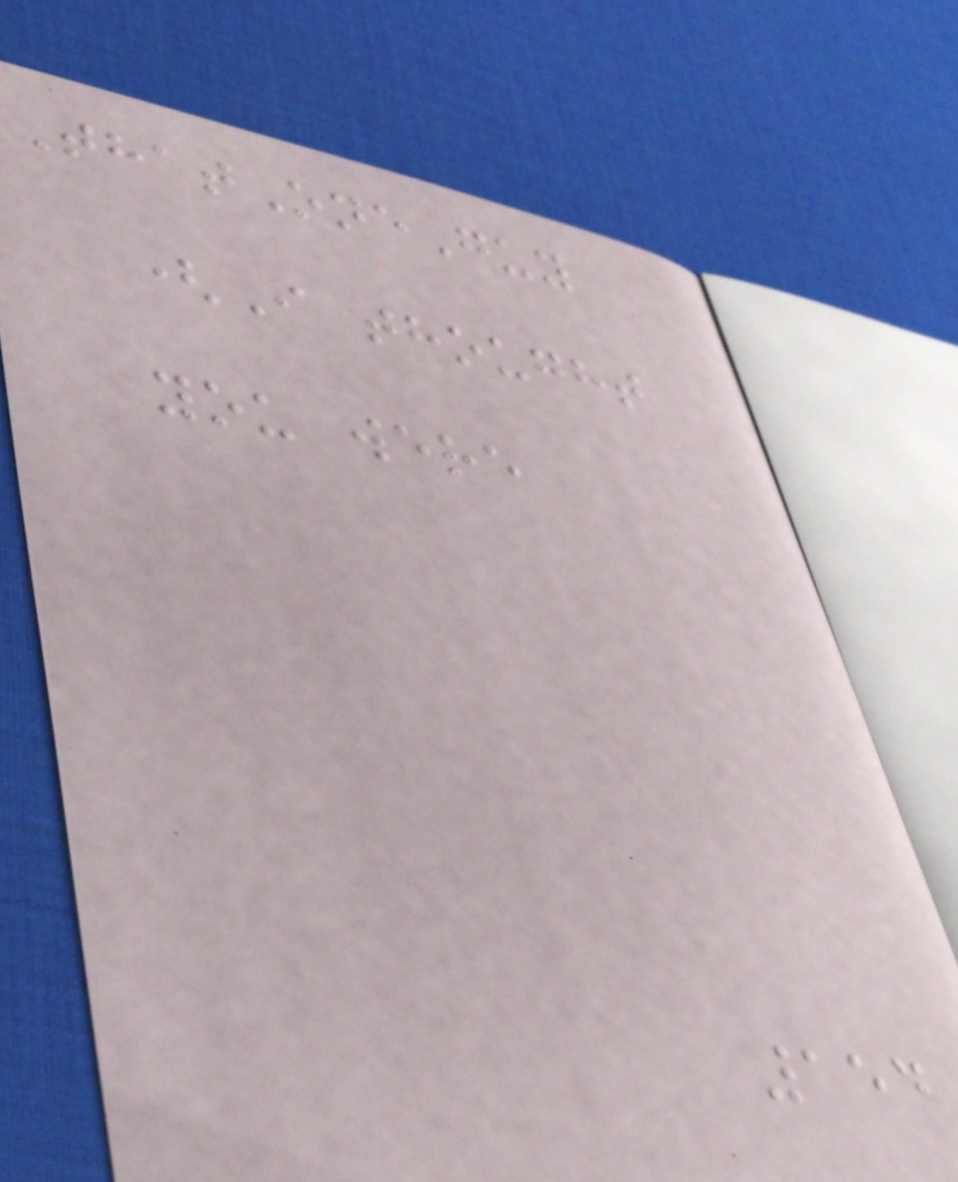ThatOneGuy
(I thought
you were
154
